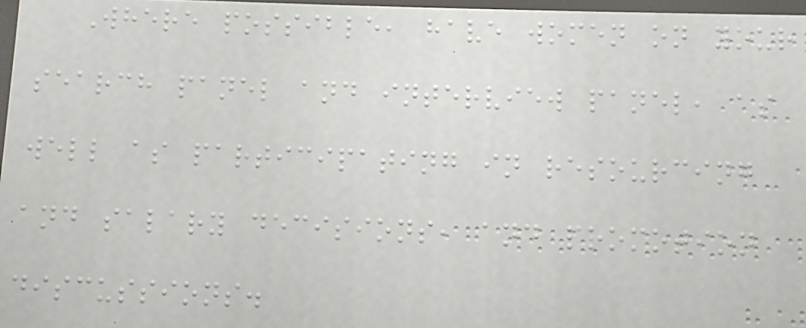Where possible, have women on your
search panel and interview panel, as
well as participating in resourcing
and salary decisions, and promotion
discussions.
